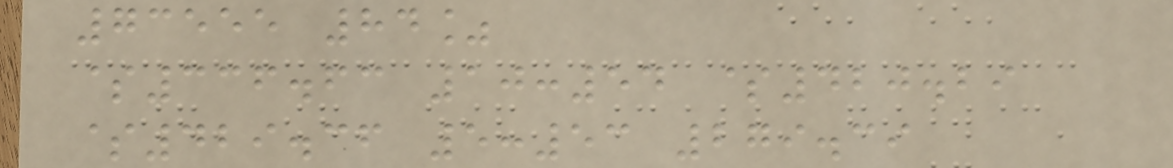73555 84%
$336.63 10:54 $420.29
$429.36 5:53 279.39
